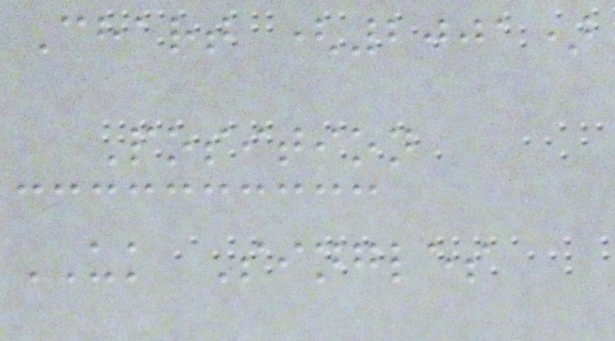Chart (2001)
Position
UK Singles
